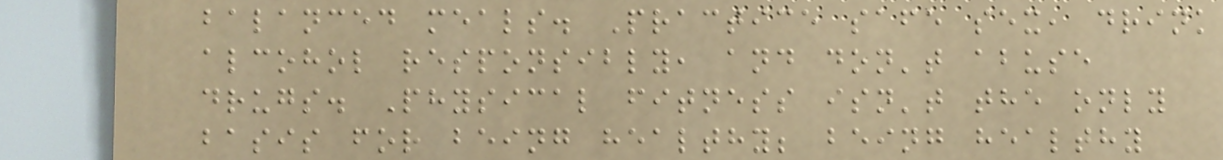balanced meals. Practice safe sex, drink
alcohol responsibly, and don't abuse
drugs. Physical fitness isn't the only
basis for being healthy; being healthy
